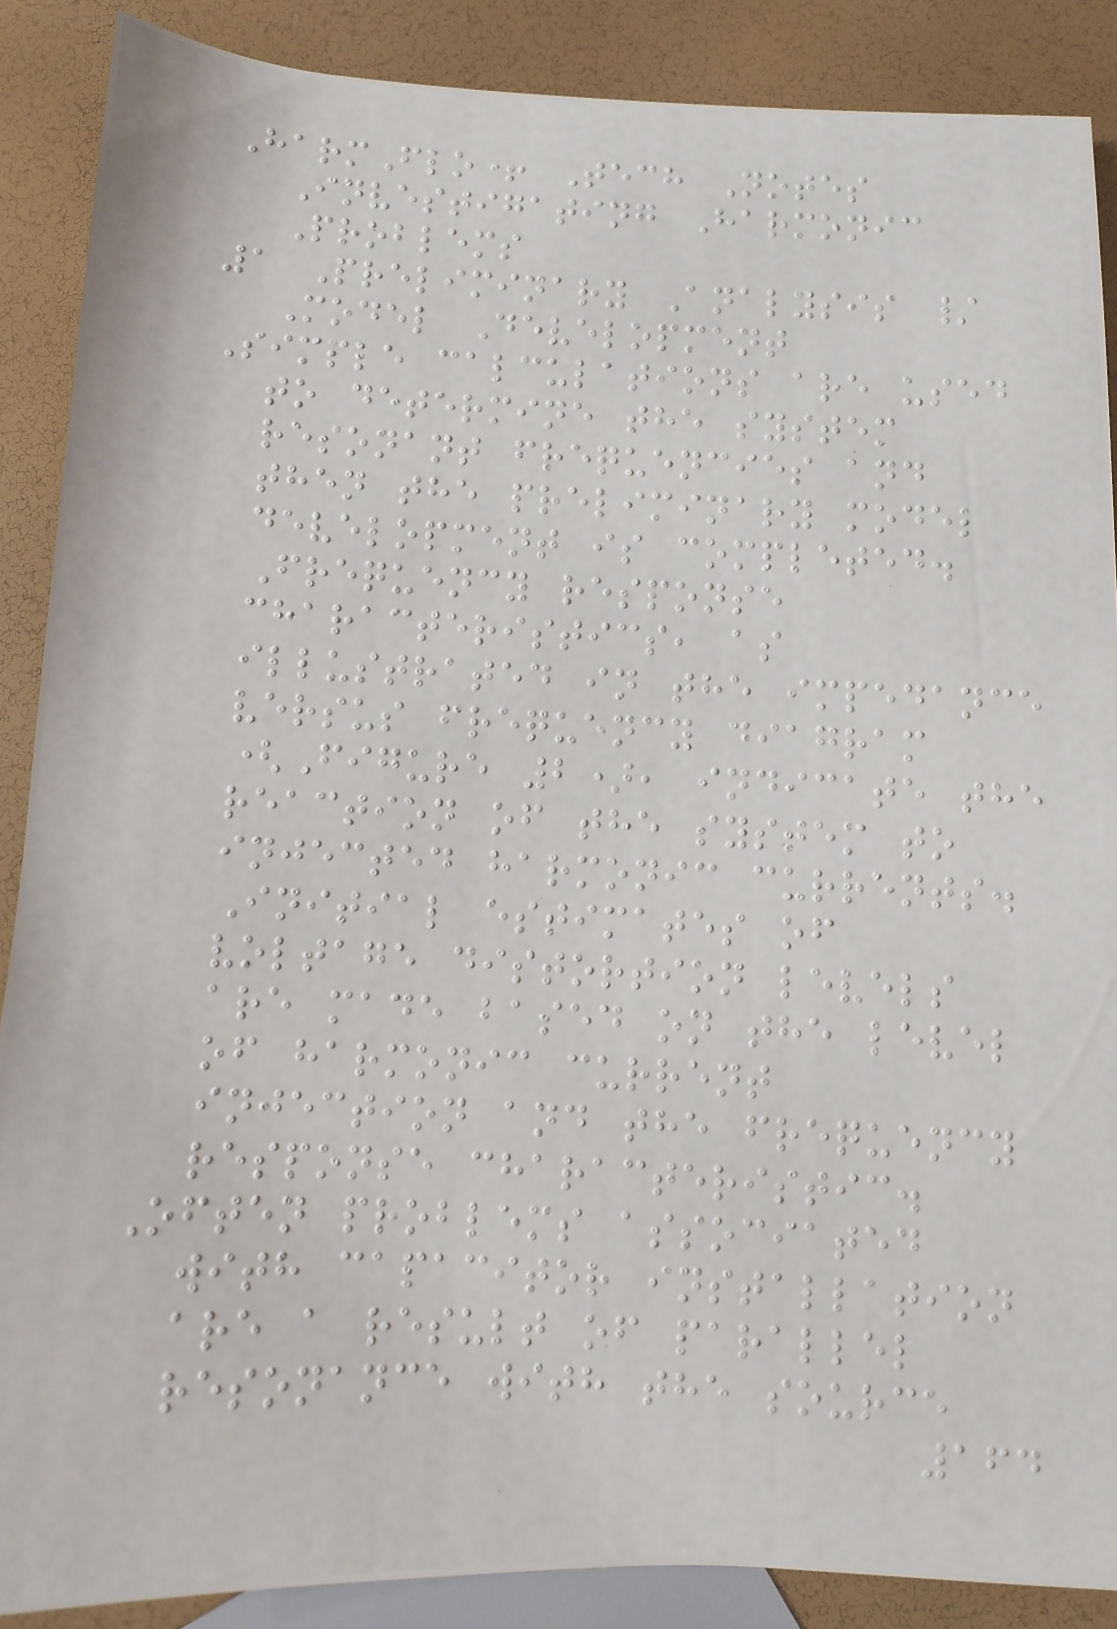HarmFlo+ Tech Notes
Investigating Harmonic
Problems
1 Preliminary Analysis /
Model Development
Simple calculations are used
to determine the system
resonant frequencies and
then the preliminary model
development is completed.
Frequency response
characteristics, as
illustrated in the impedance
versus frequency diagram
(Figure 2), indicate the
reaction of the system to
injected harmonic currents.
Initial estimates of
voltage distortion levels
are made based on the level
of harmonic current
injection and the frequency
response characteristic.
Often problems associated
with capacitor installation
are a result of parallel
resonance with the source
164
